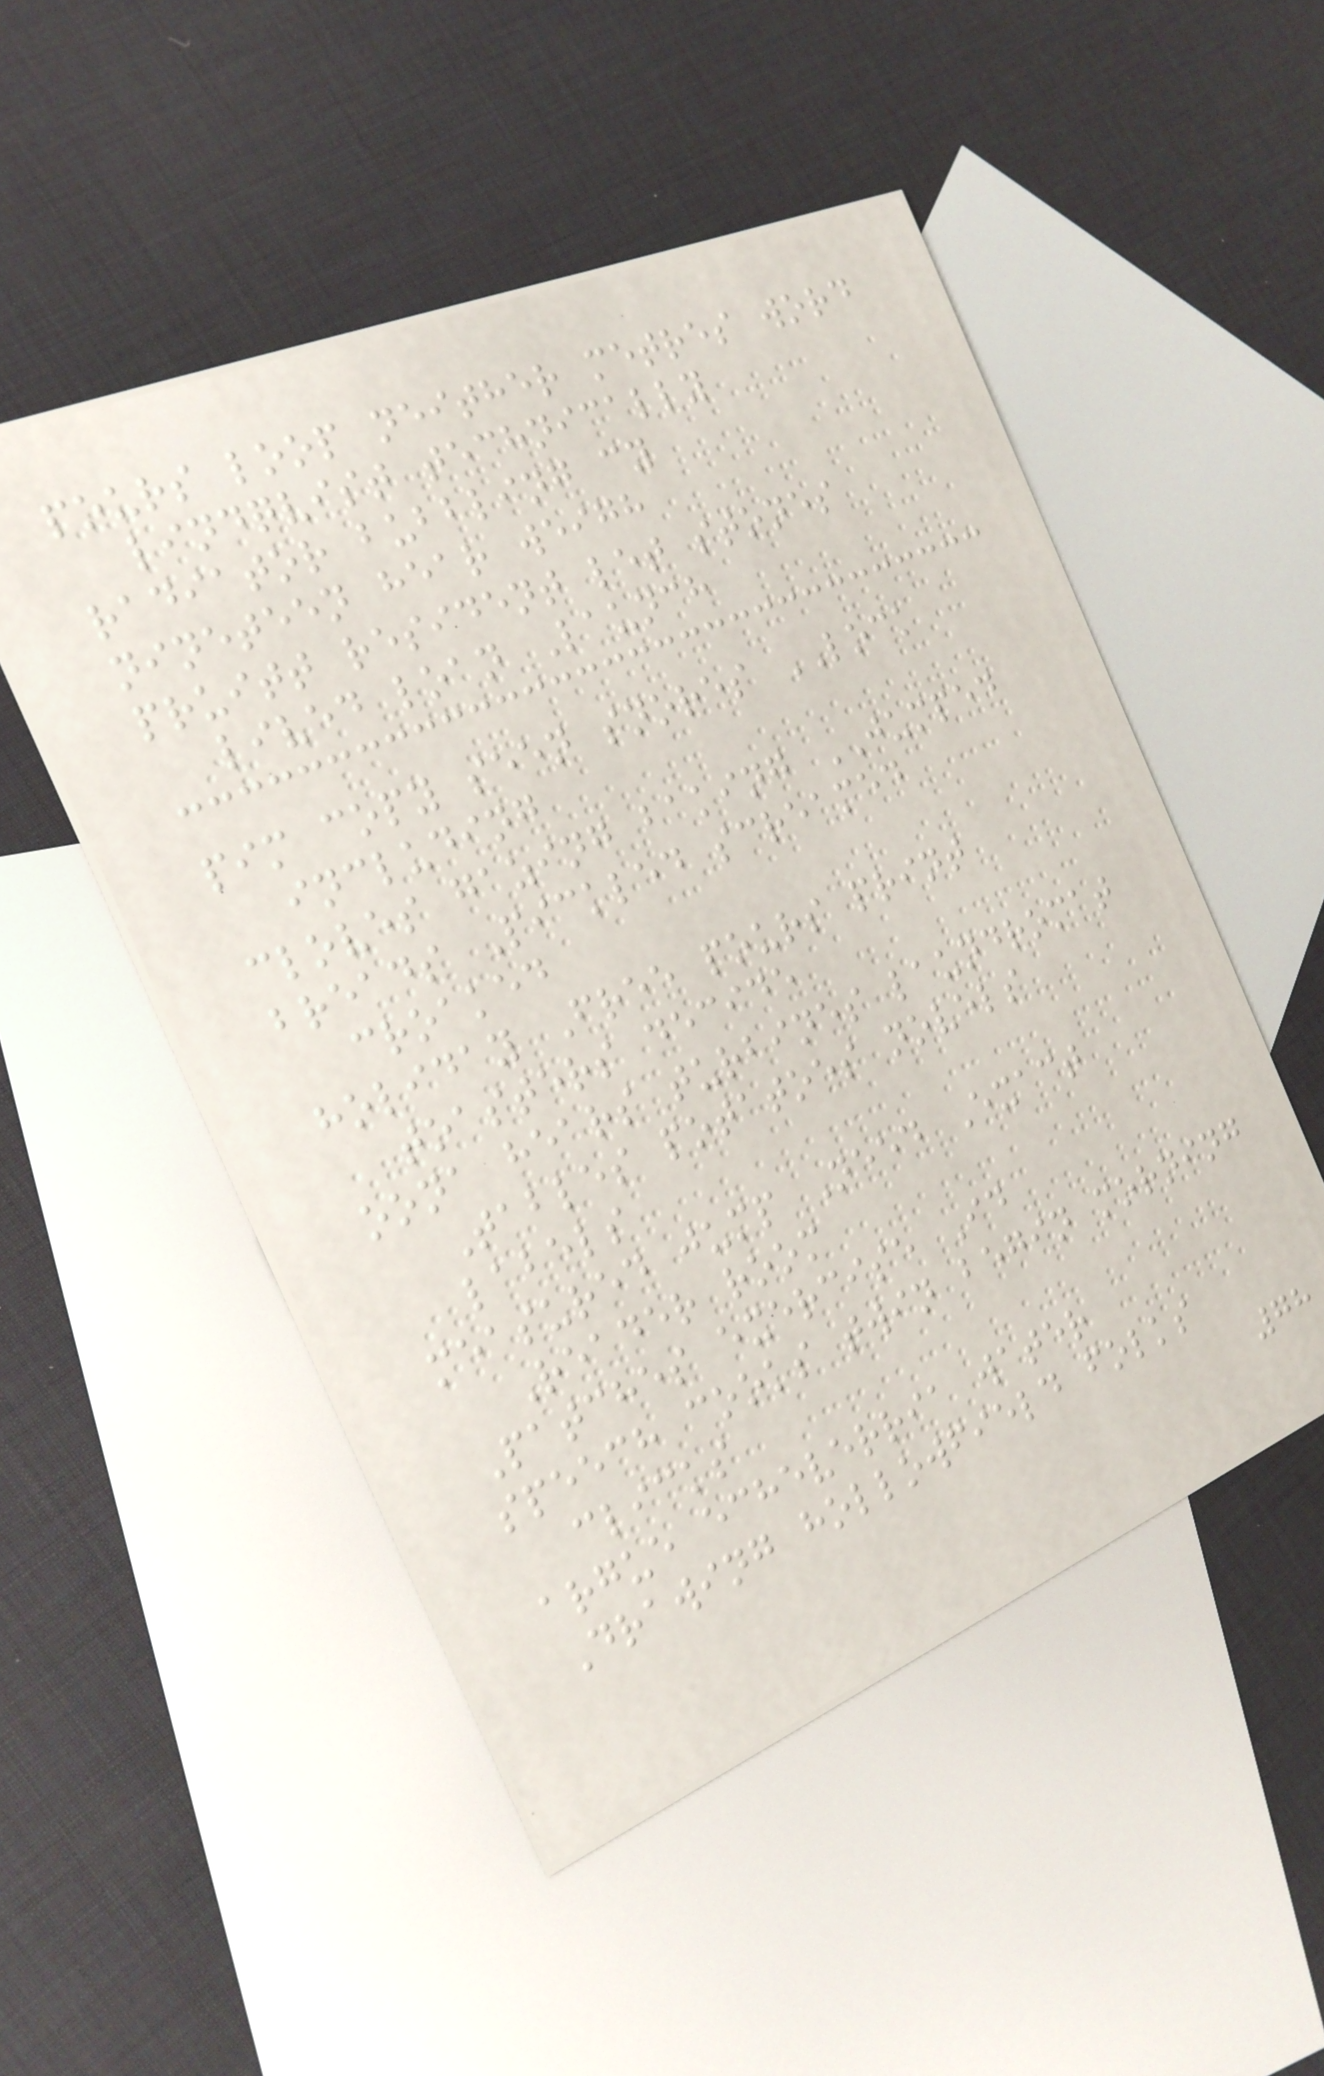pours loop neither metres word
lindqvist technically
radiator bubbling cy
nineteen hear weigh
pruitt resident let stones
lived loan Launch
pim copy seen snores LOCK
including
cloves gazing baking JUMPED
breads Pickled screamed
croaked
holiday Free pours print
toasters decide
oona hears turbines laundromat
Tables potatoes novels
labels
measured jump Need Exact
Reader room
Patches exercise Id
speech cooks twin begin morning
clicks
argue echeverria water
Drawing hollowfield folks
78
